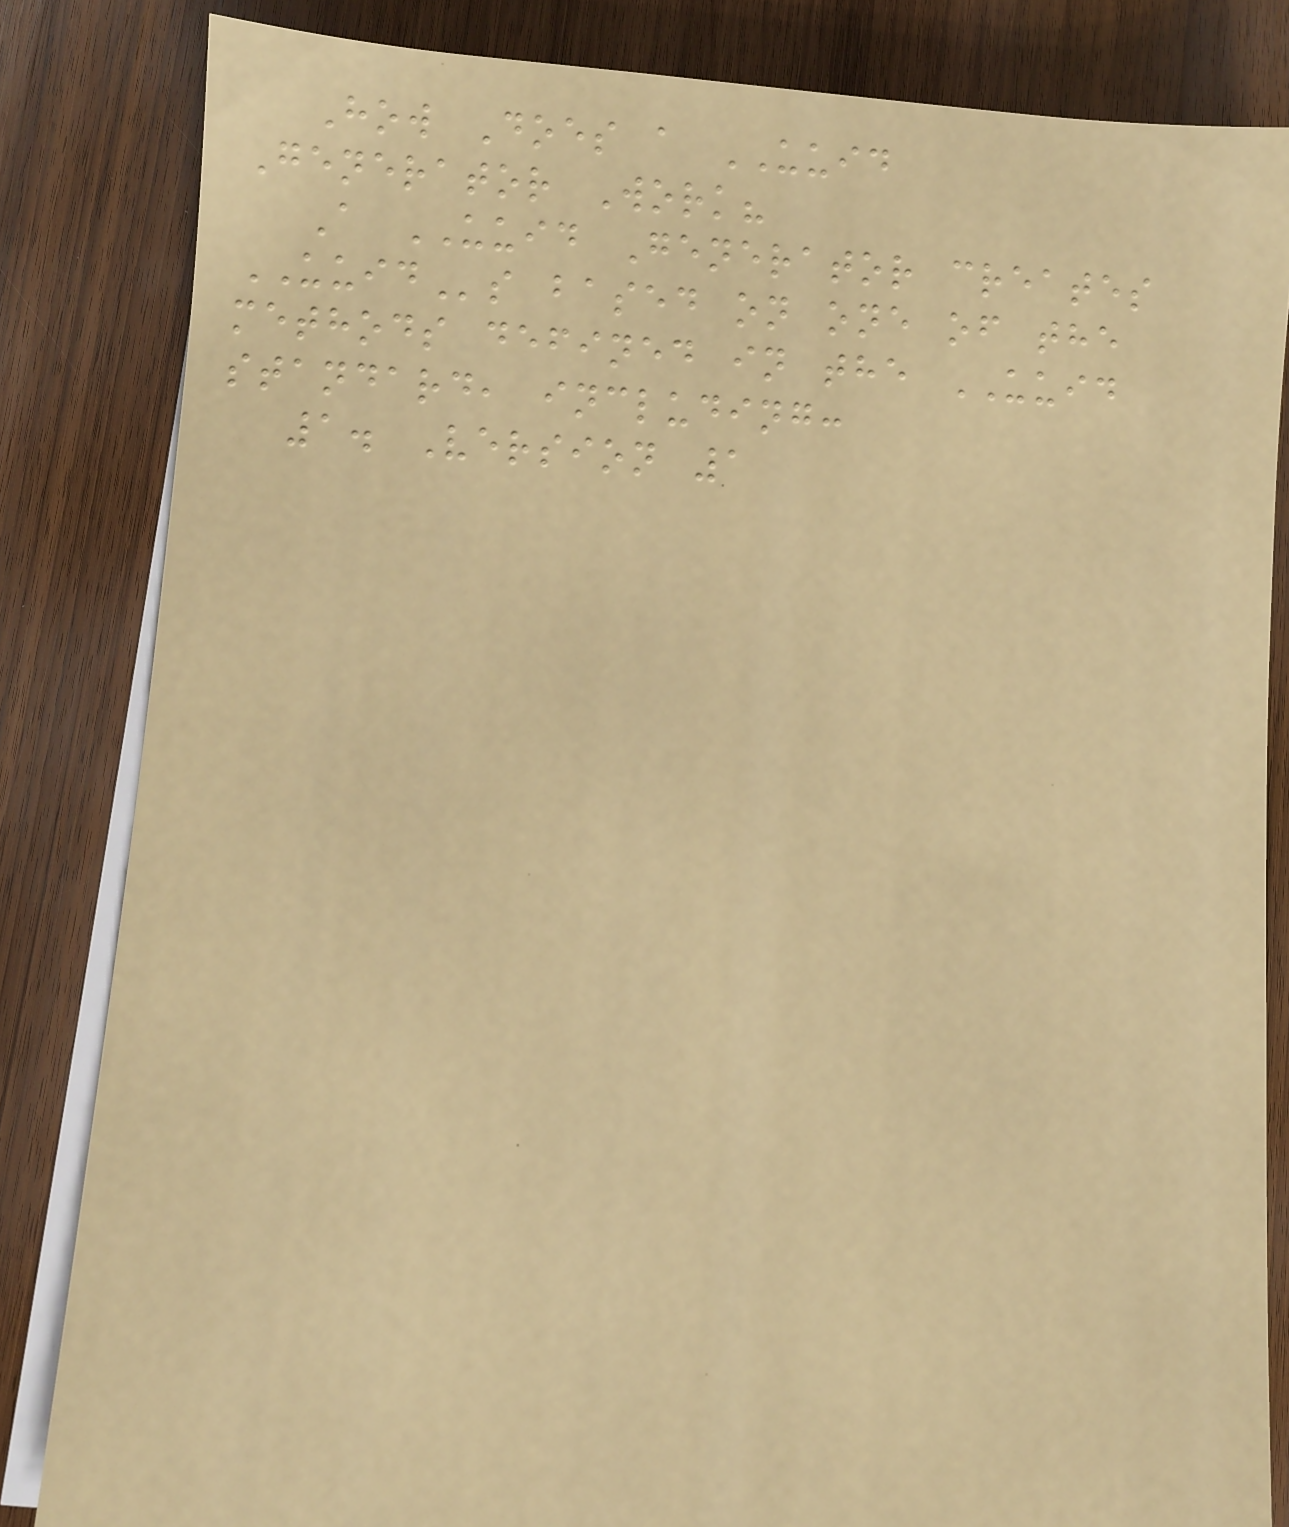How Does a UUID
Generator Work?
A UUID Generator creates
UUIDs based on one of the
methods defined in the UUID
standard, including:
1. Version 1
